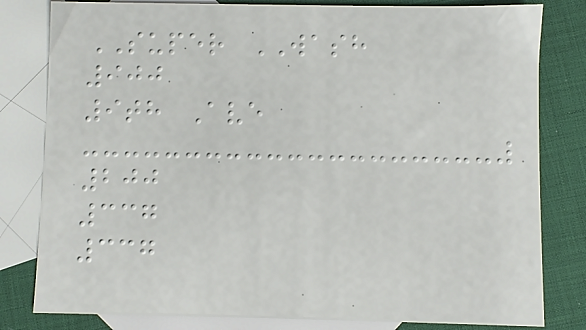SUPER WASH
900
9th Ave
200
337
337
